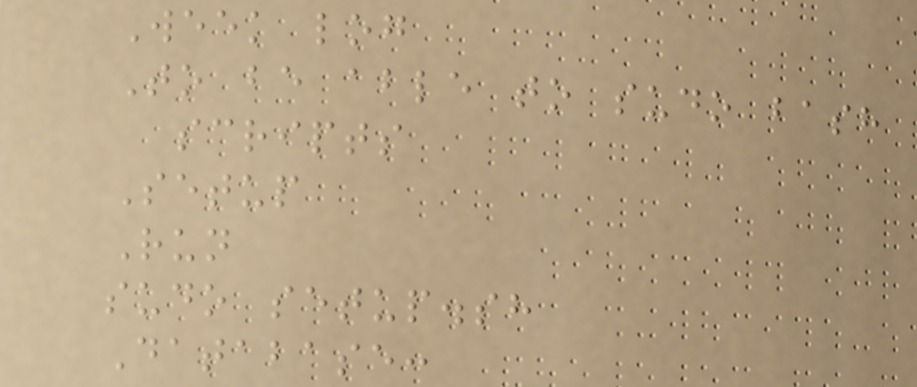Week log
To be able to sudo bash
scripts
Setup
Run
sudo setup.sh
Database:
